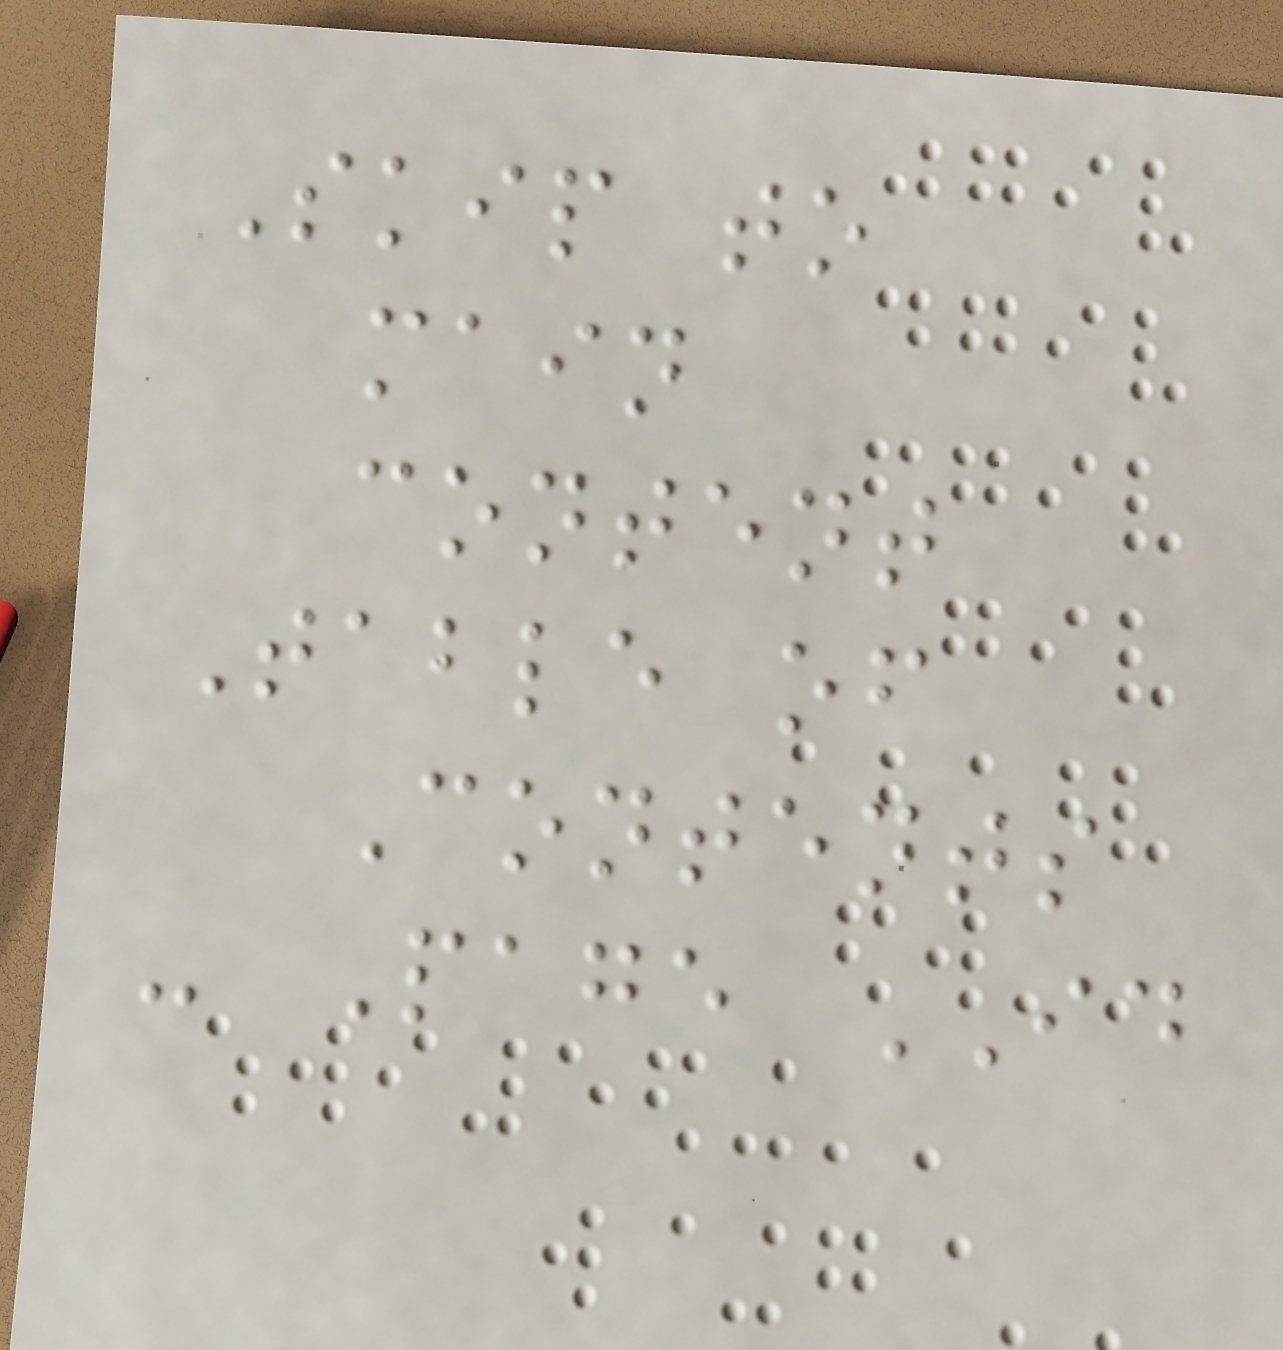Skip to
main
content
Table of
Contents
- Page ID
